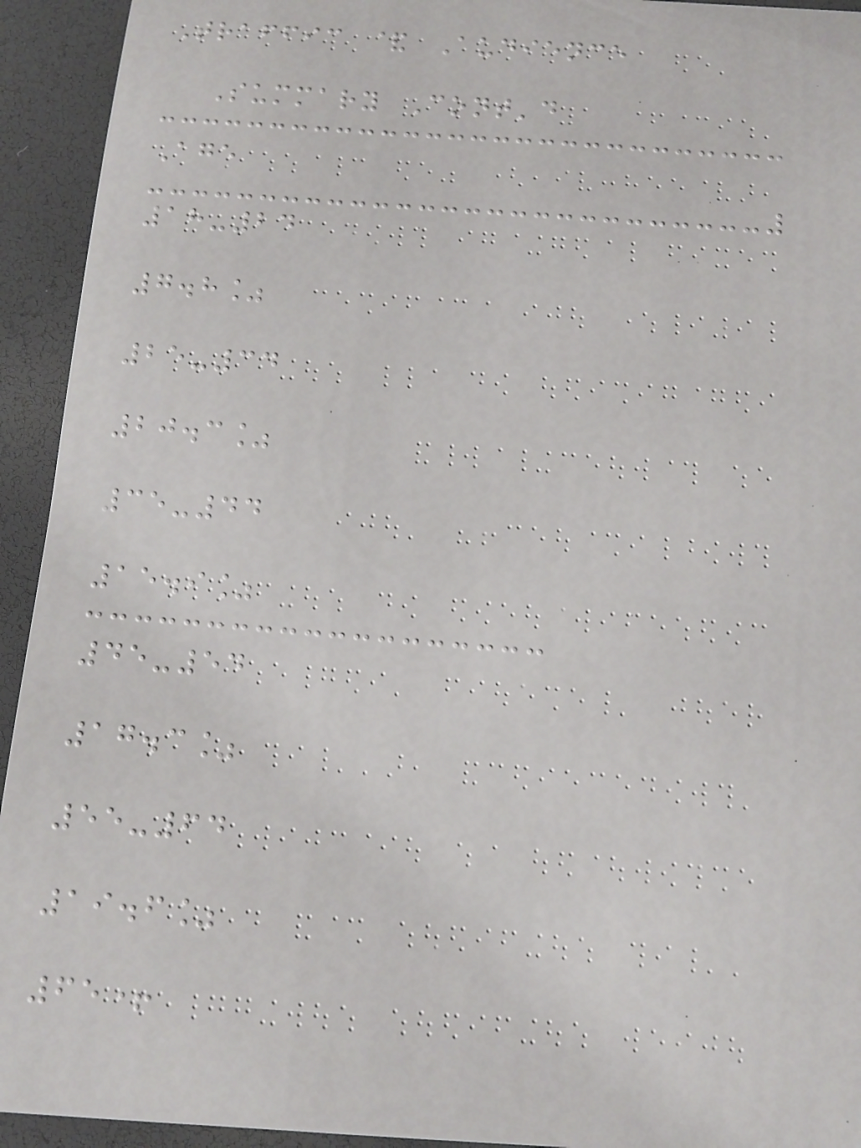Traffic & Audience
Summary Cont'd
Age
18-24
7.8%
25-34
20.3%
35-44
15.9%
45-54
17.3%
55-64
19.6%
65+
